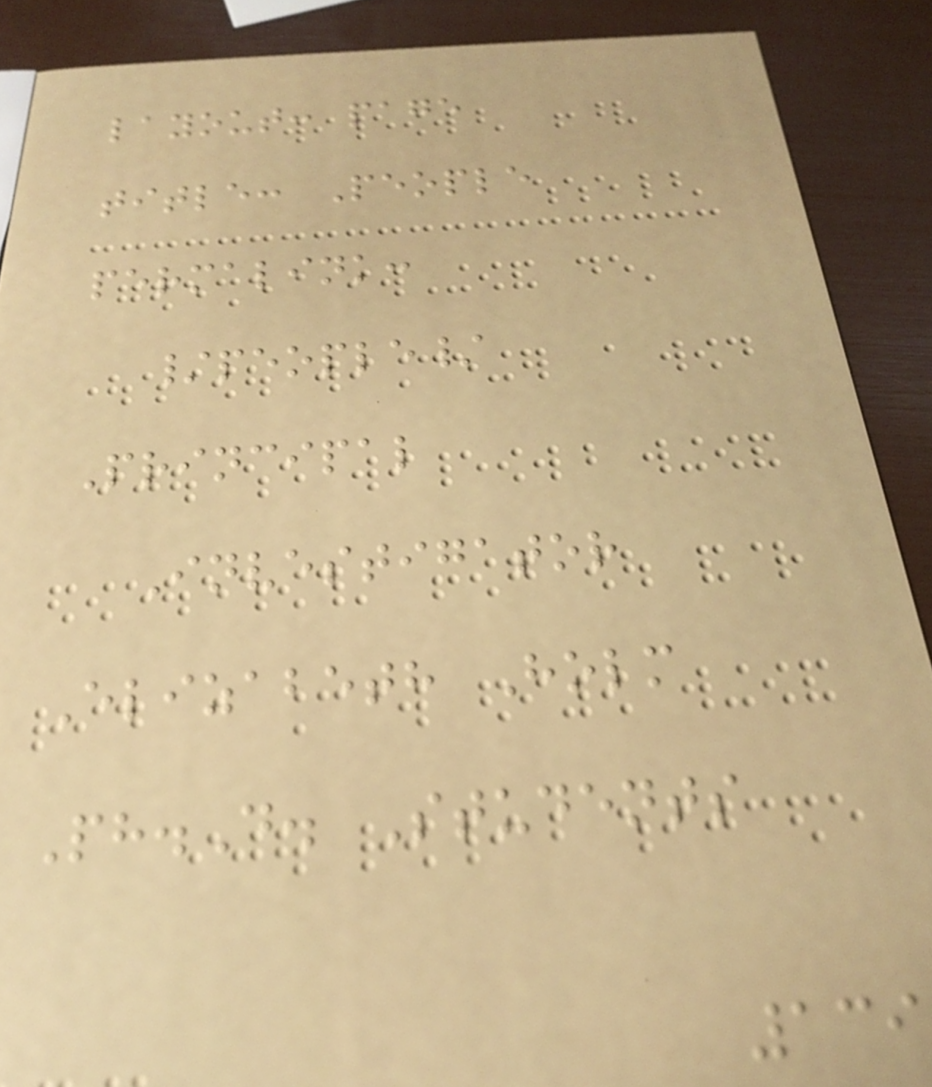layout: page
title: People
permalink:
/people/
Principal
Investigator
Elizabeth Holm
Ph.D. Students
139
